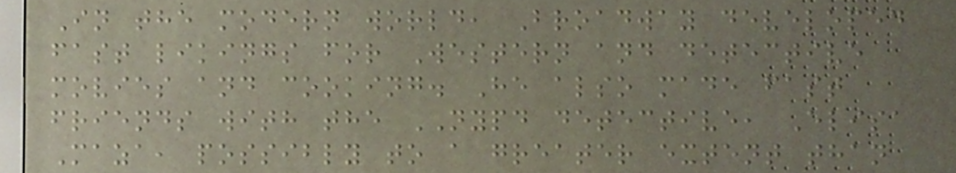In the modern world, Broadway developed
fast likings for Western and detective
movies and cooking. He also made fast
friends with the NYPD detective, Elisa
Maza, possibly to a greater extent than
